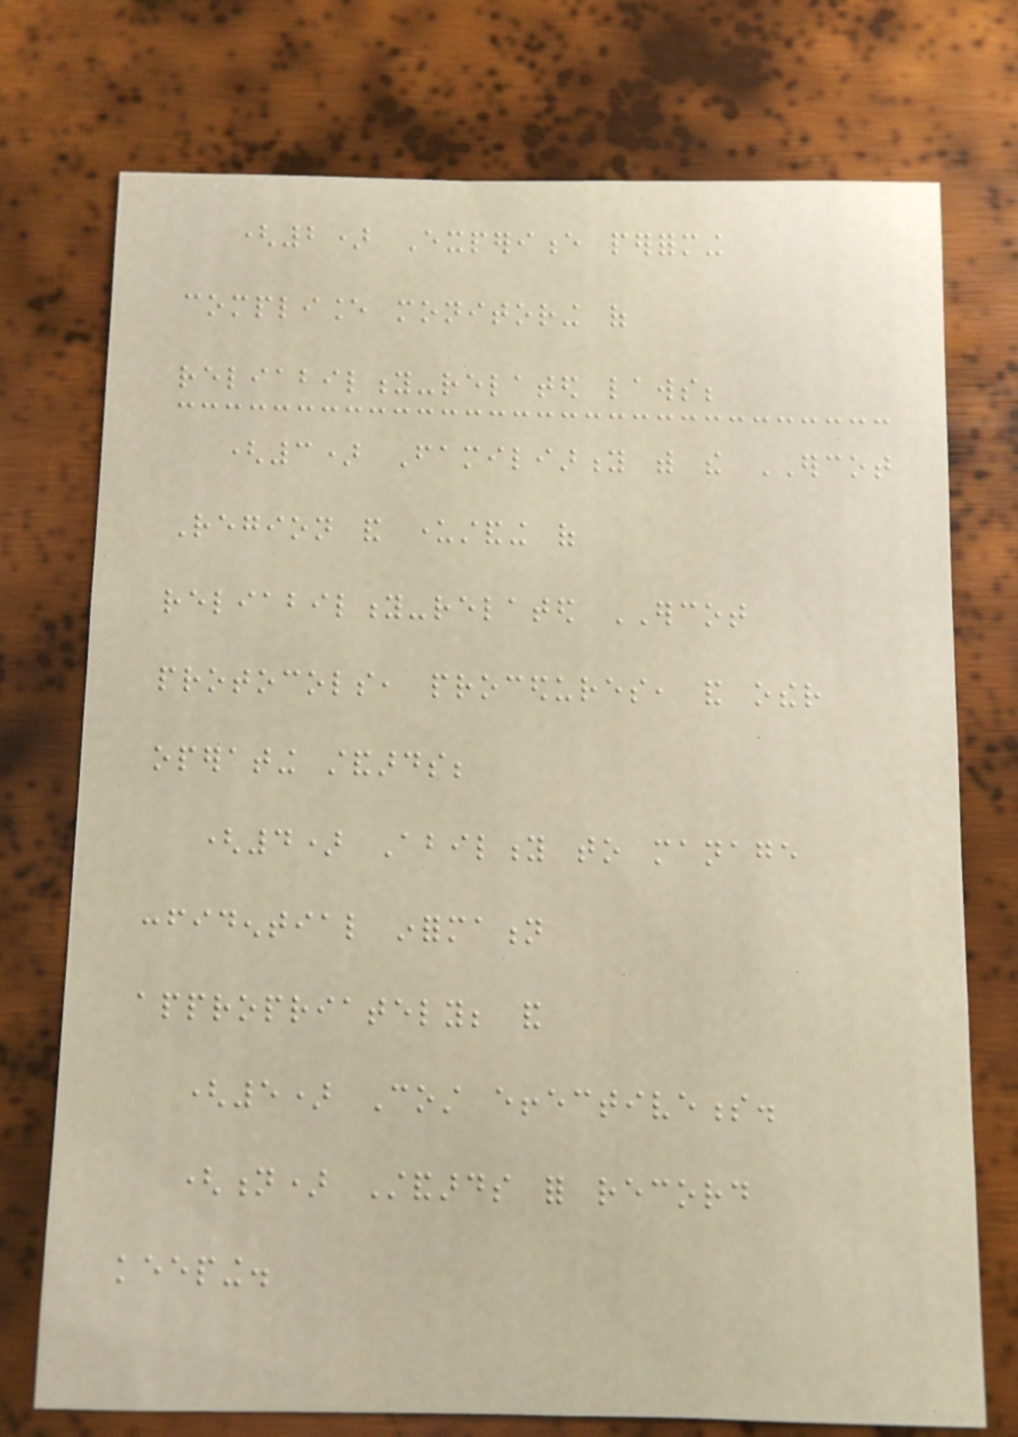(2) Experience performing
compliance monitoring of
reliability-related laws;
(3) Familiarity with the ERCOT
Region and understanding of
reliability-related ERCOT
protocols, procedures, and other
operating standards;
(4) Ability to manage
confidential information
appropriately; and
(5) Cost effectiveness.
(n) Standards for record
keeping.
